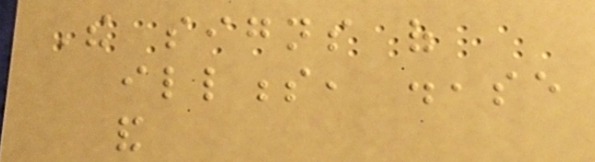The signs of
illness, disease
and
